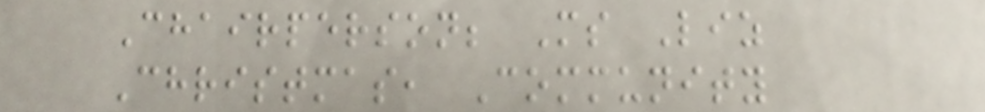Chairperson; Ms Liz
Christmas, Community
